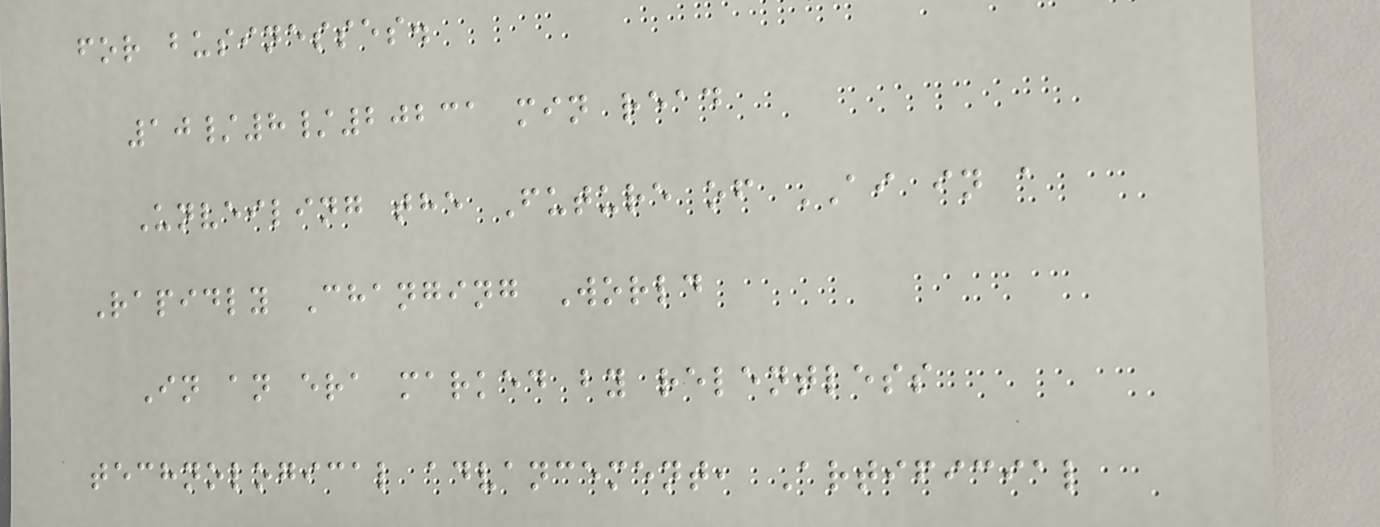for businesses.
10/8/20231 min read
Unveiling the Future of AI in a
Rapidly Changing World
In an era marked by relentless
technological advancement, Artificial
